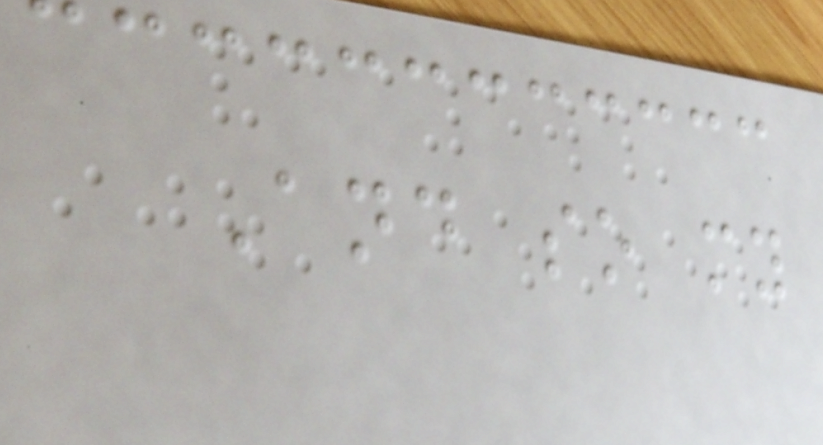And so my
